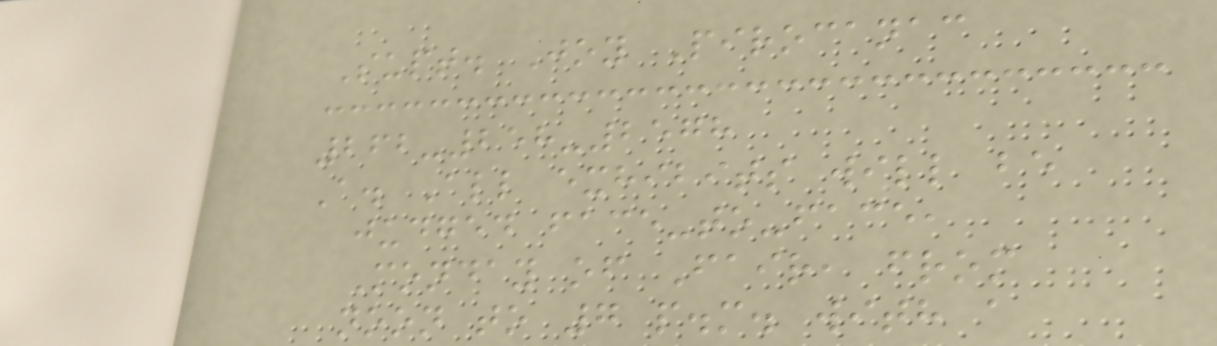Supt. Joy Pirocanac
262-258-2578
A. All exhibits will be
judged face-to-face,
Monday of Fair, from
noon to 7 p.m. with a
